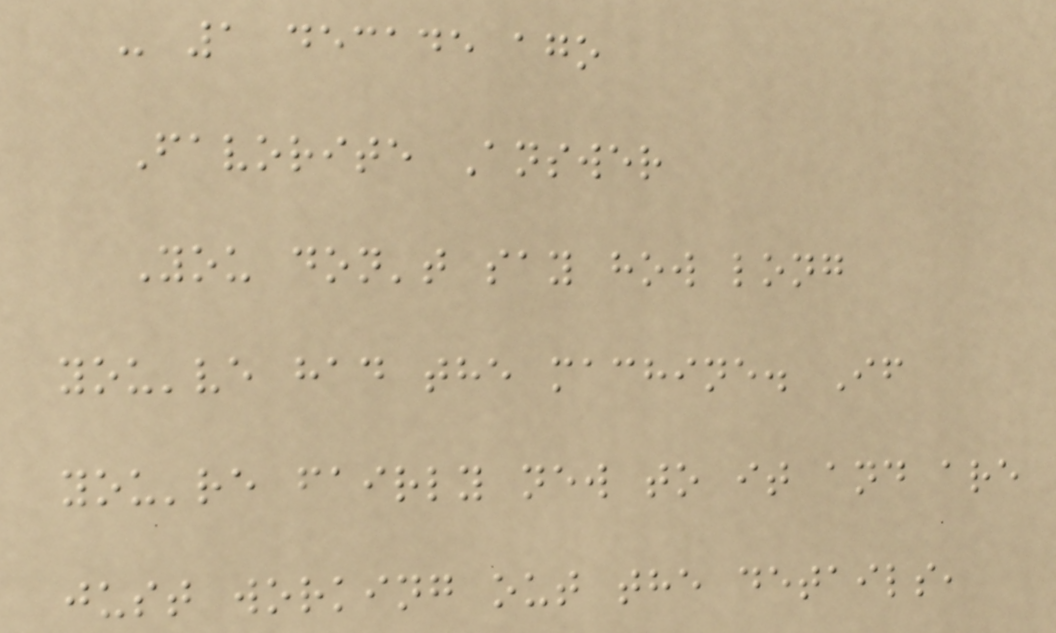- 1 decade ago
Favorite Answer
You don't say how long
you've had the machine. If
you're fairly new to it and are
just working out the details,
